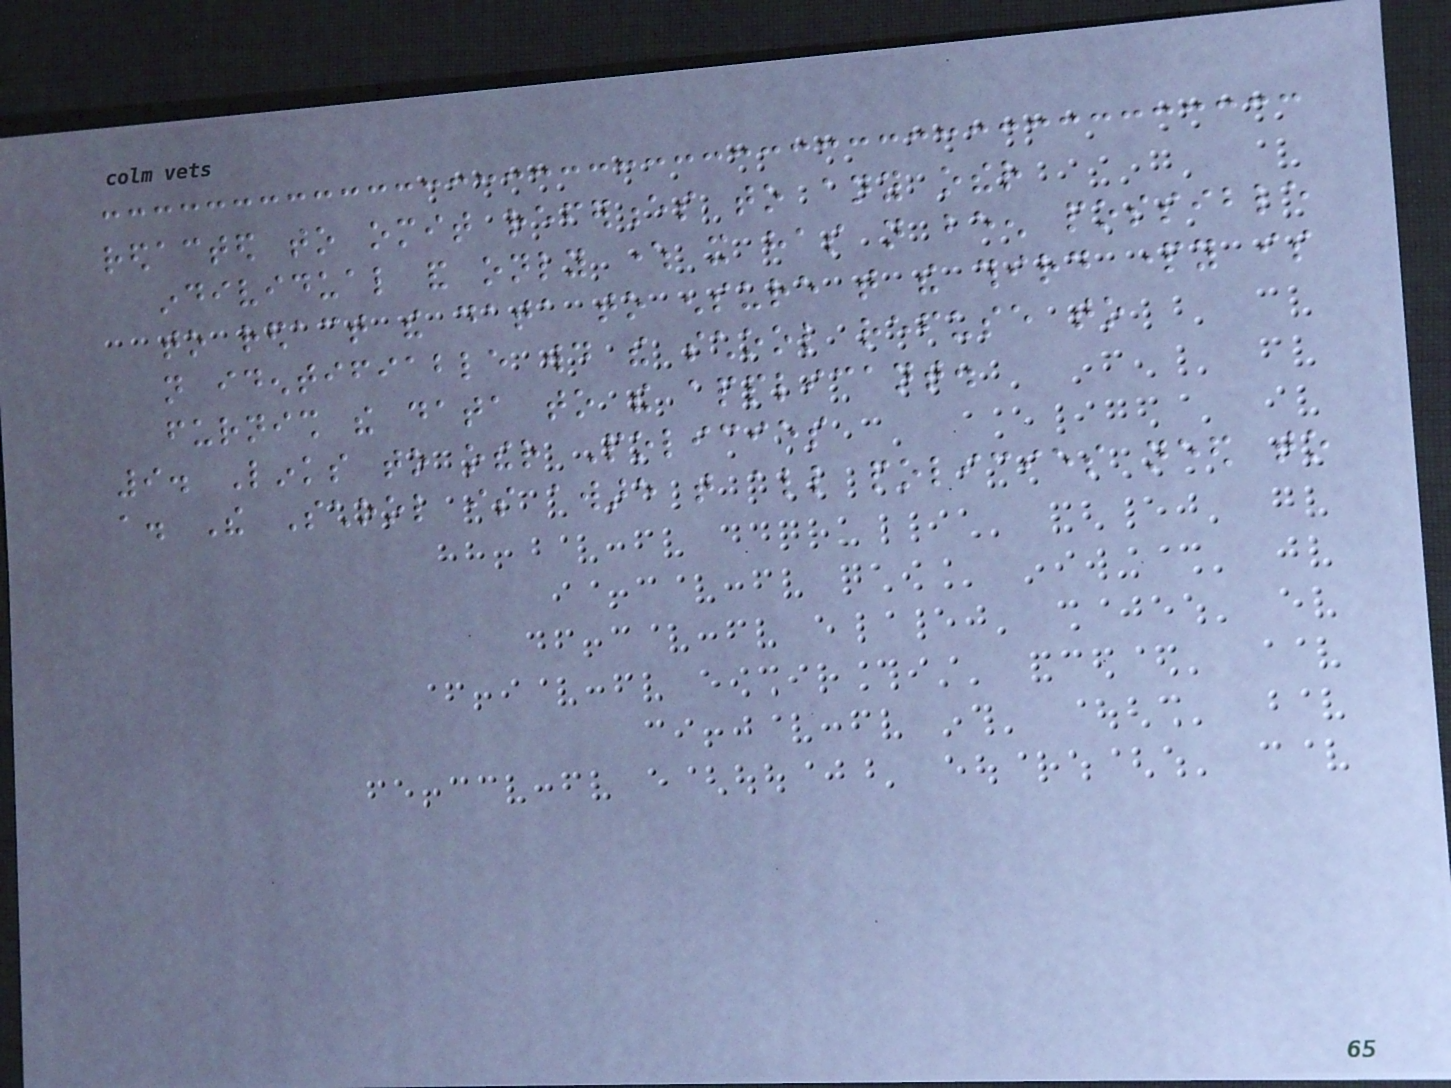redacted to omit references to any other
individual and only where it has not been possible
to redact the data to ensure that the third party is
not identifiable would the school refuse to
furnish the data to the applicant.
9. Links to other Policies
a. The School is aware that all policies need to
